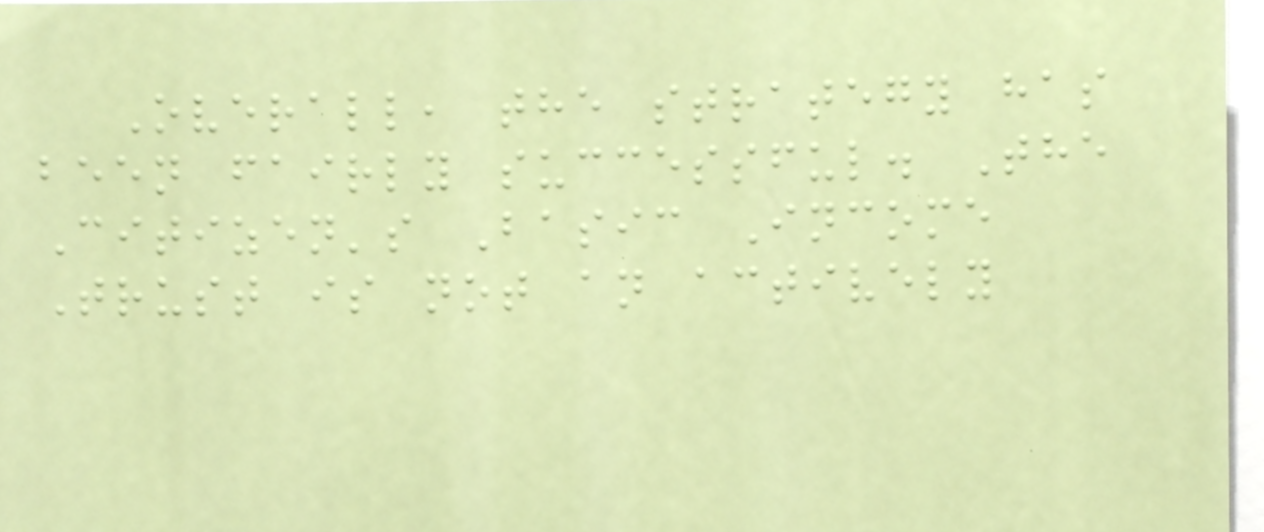Overall, the strategy has
been fairly successful. The
Citizen's Basic Income
Trust is not an actively
